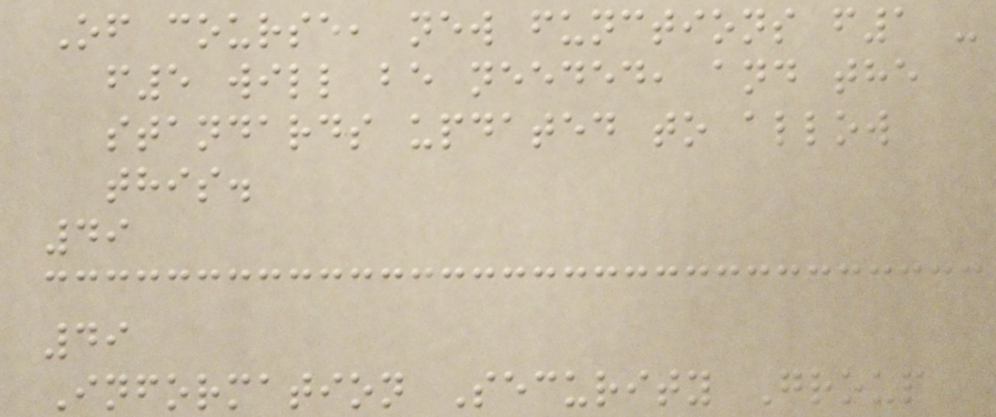Of course, new functions f1 -
f5 will be needed, and the
standards updated to allow
this.
49
49
Information Security Group
